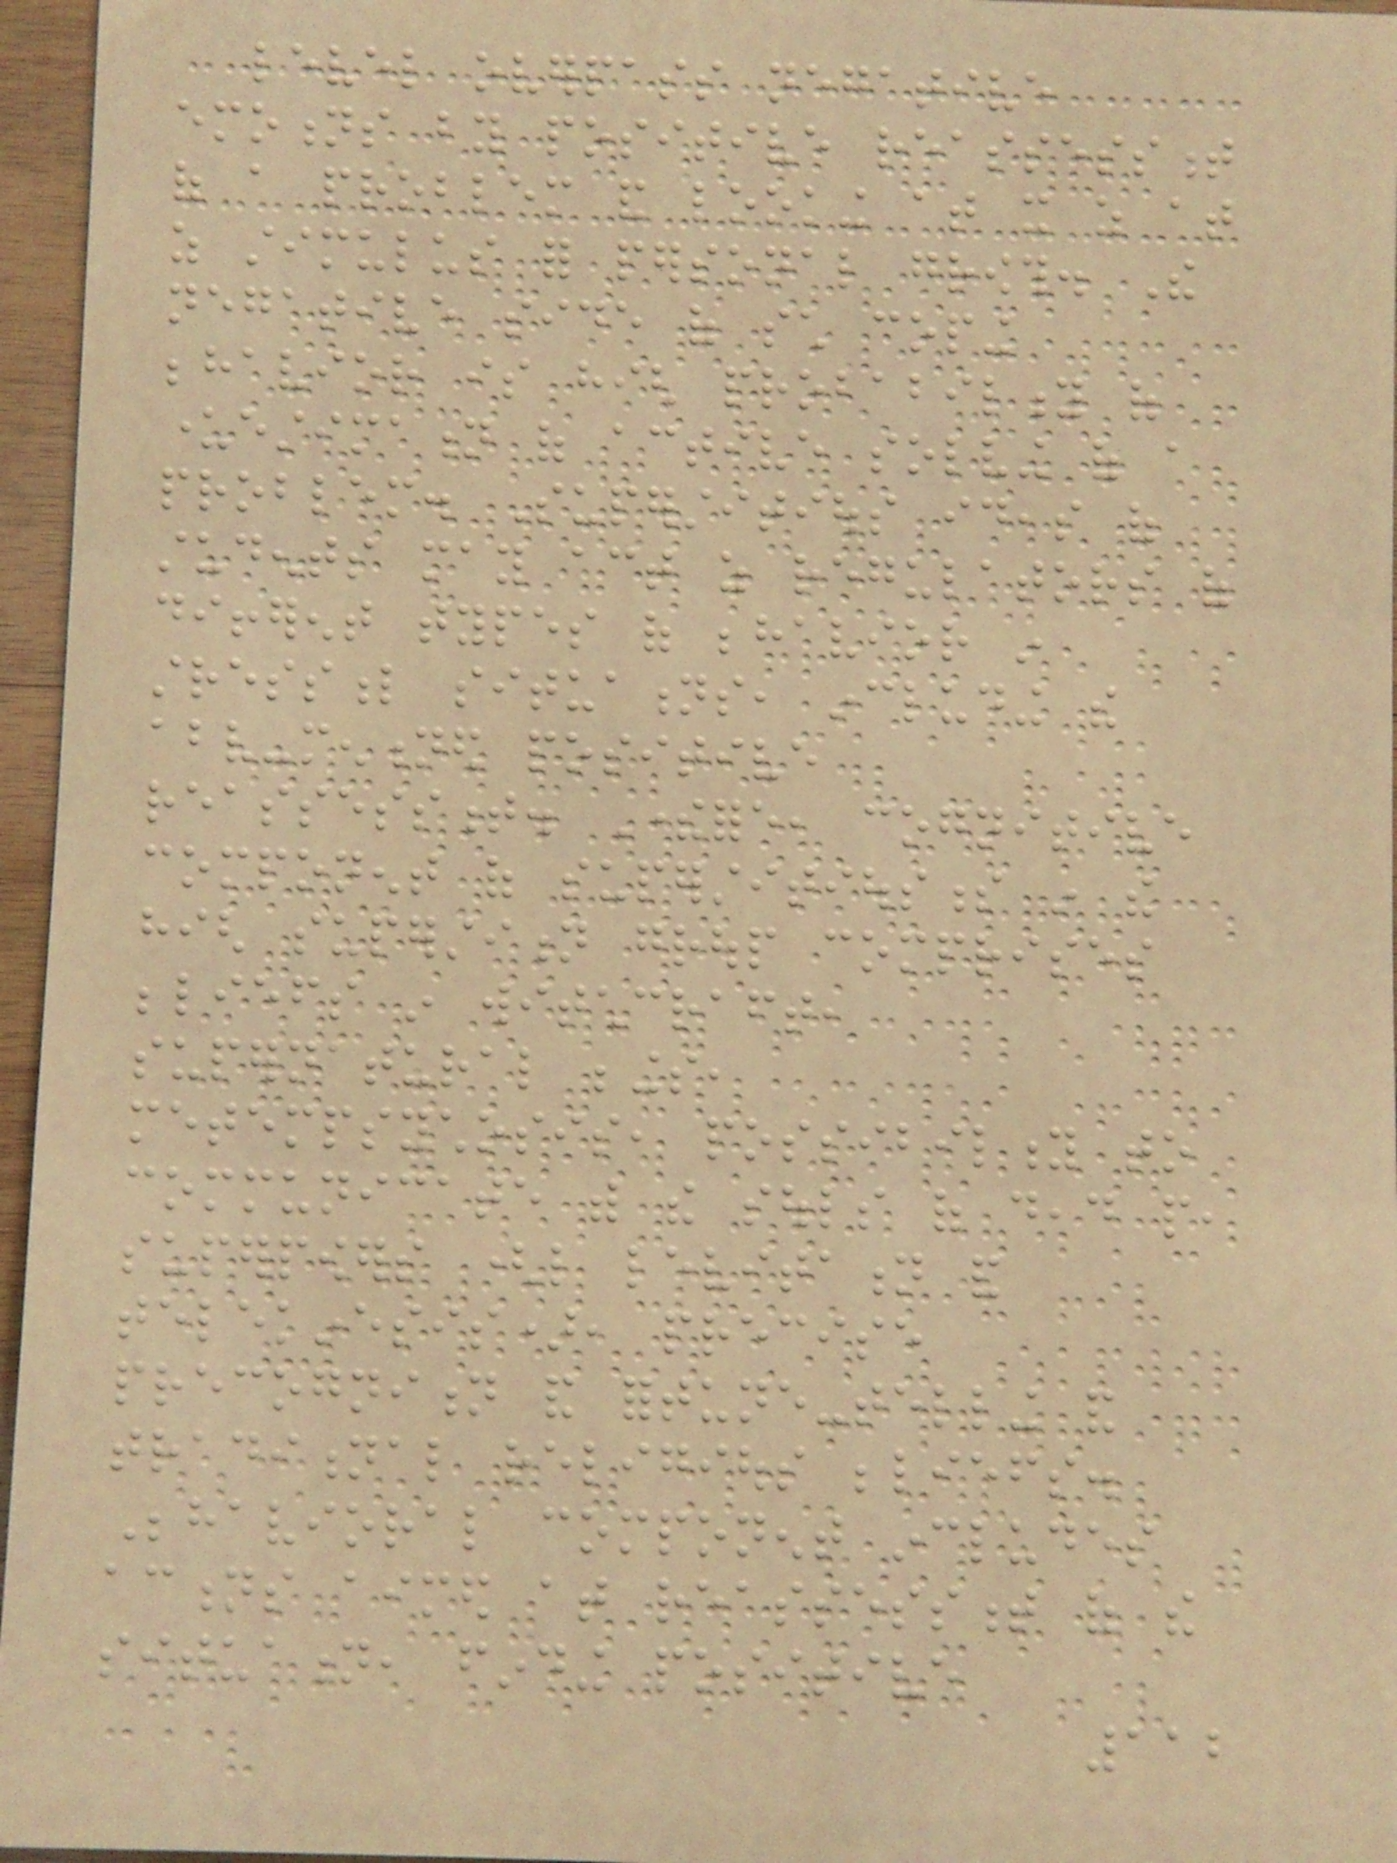level overpass negative
emotions by positive reassessment
of a problem and looking at it as at
as stimulus for personal growth. The
negative side of such coping
behavior is high probability of
underestimation of active solving of a
problem. Superstitious ideas of
students may act as regulators of
different types of behavior in
stressful situations, including the
above-mentioned positive
reassessment. Therefore, cognitive
component of superstitiousness in the
high superstition group comprises
beliefs in witchcraft,
supernatural beings,
metempsychosis, possibility to
communicate with the souls of dead people,
superpowers (like levitation and
telekinesis), precise
precognition and fortune-telling and
traditional religious beliefs.
Behavioral component includes
actions aimed at reassessment of the
situation, finding positive
112
